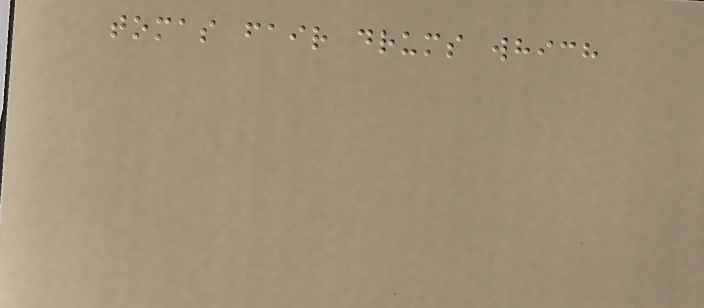tomas fair drums which
